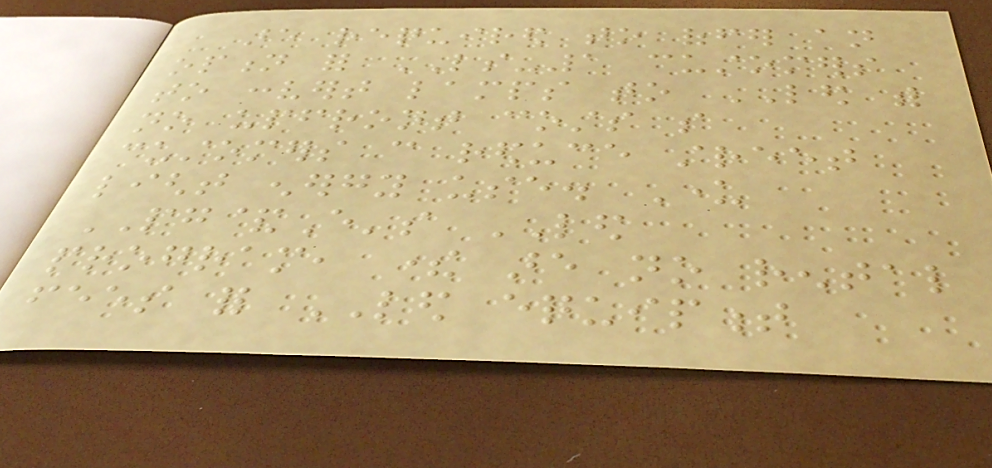are required to offer an
option for LS-1 customers
to convert lamps to LED with
no upfront costs so
customers can reduce street
light energy use. Under
PG&E's LED
program, there are no rental
fees for LED equipment
